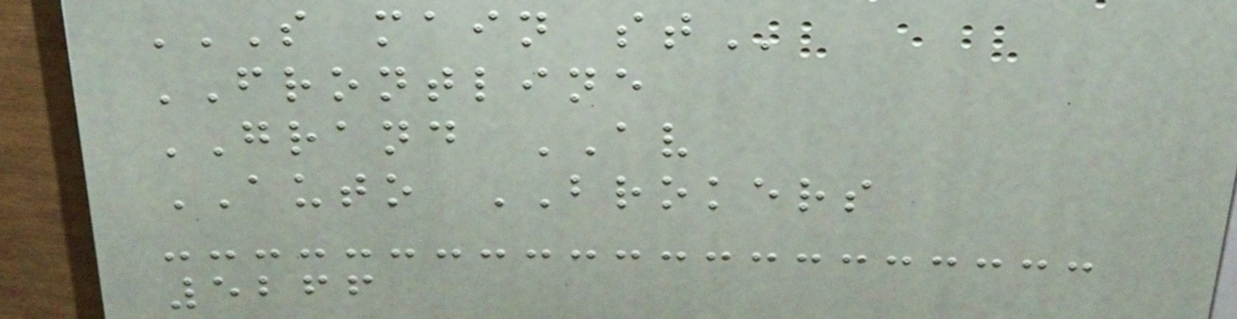S MAIN ST
FRONTLINE
GRAND AV
AUTO BROKERS
5266
